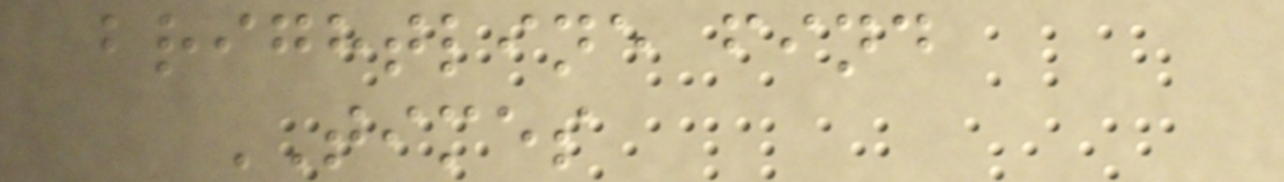brightline find
TIMES
